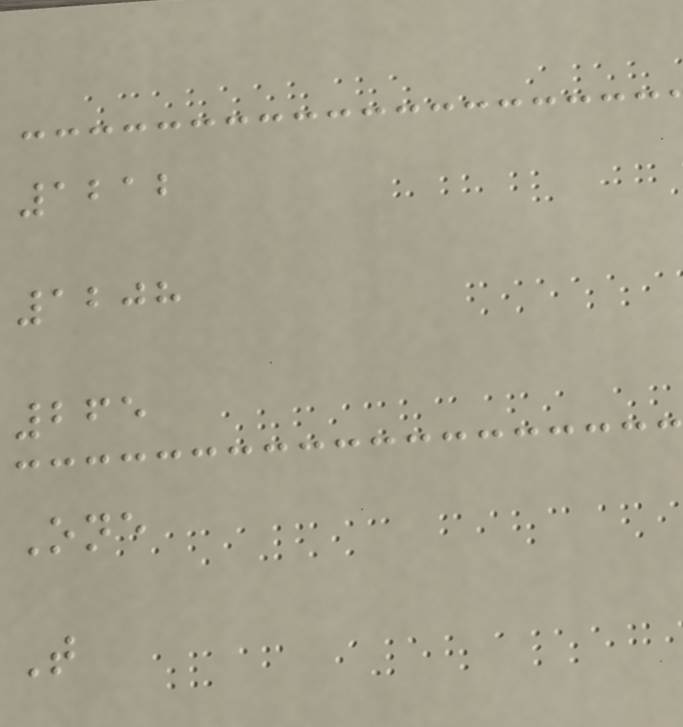1212
1208
265
One
T
